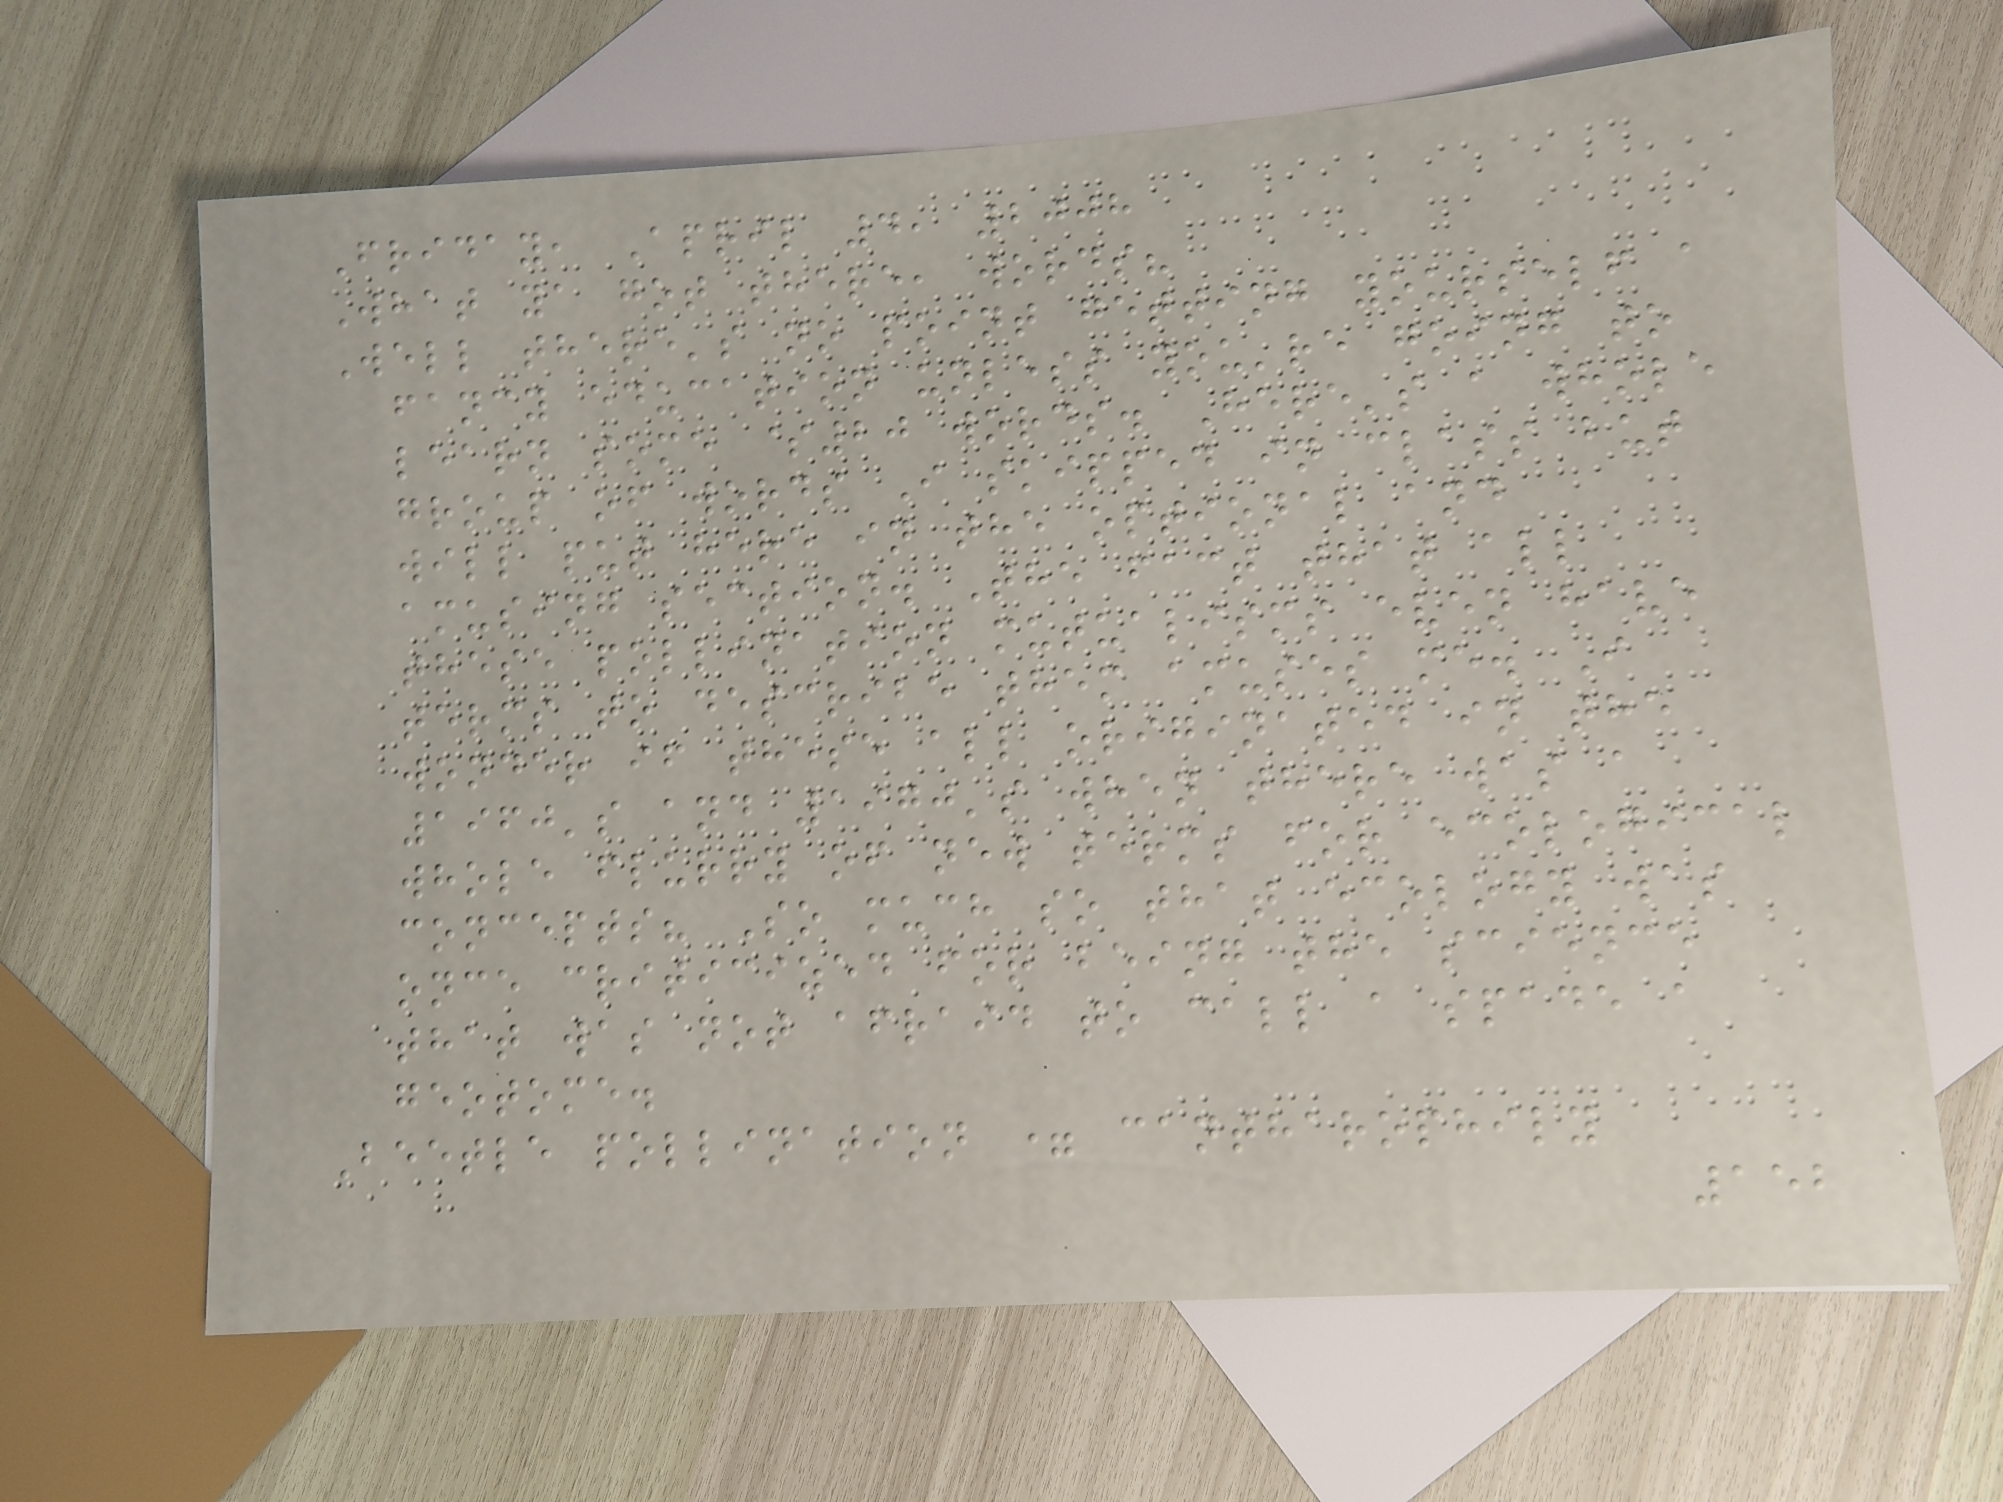Friday, April 4, 2008
What ya got there, words?
Well there's no point getting yourself a
fancy education unless you're going to
learn some $20 words. Here's a whole
group of words I skipped in class but
will put here in the optional and
amusing section. The fact that all
these pollination mutualisms even have
terms to describe them amuses me. I
wonder if these all originated in the
1960's and 1970's when there was a
whole flurry of new terms for ecological
concepts? So much so that ecology was
once criticized for being the science
that was not afraid to call a spade a
geotome.
Beetle pollination = cantharophily
152
